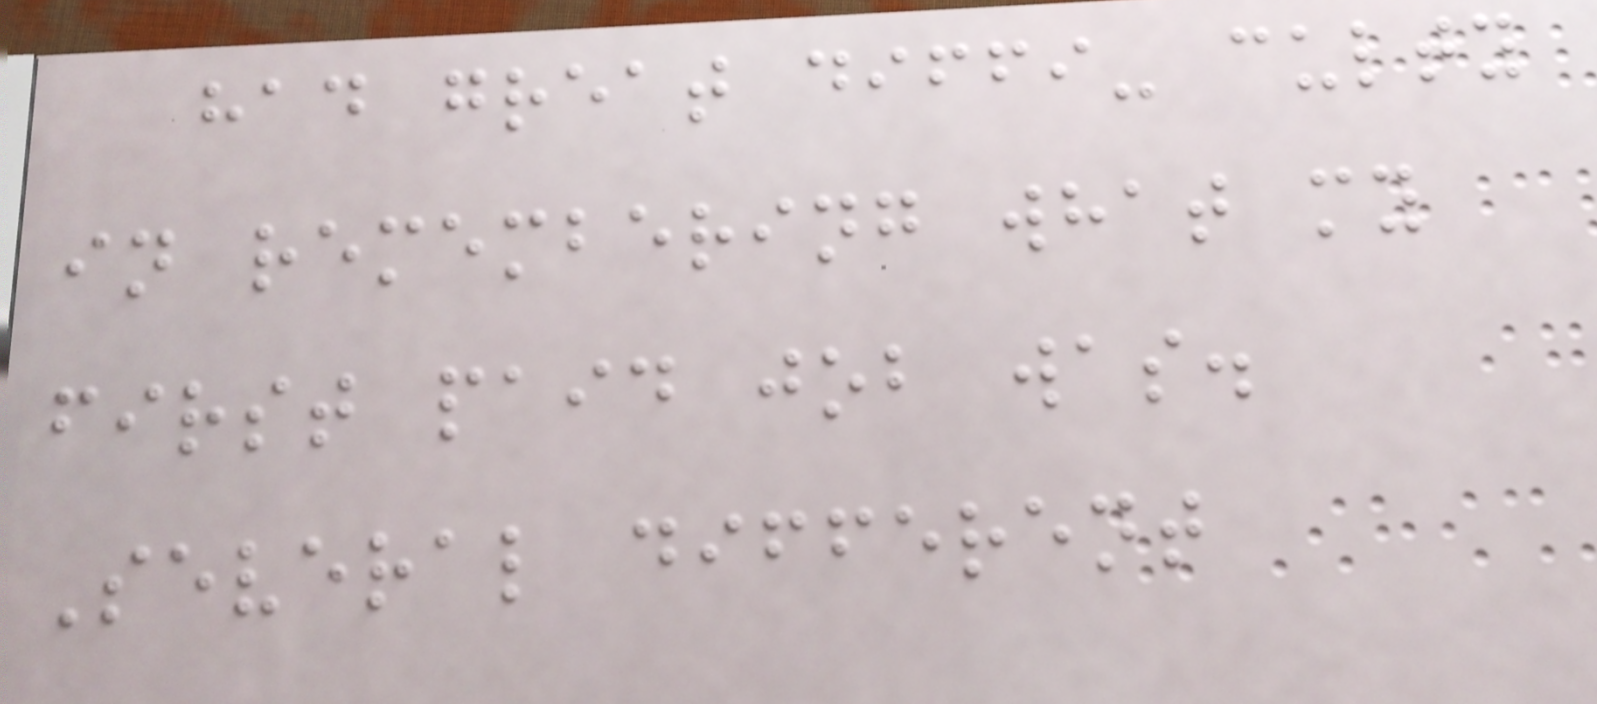had great diffi- culty
in remembering what my
first paid job was.
Several different
